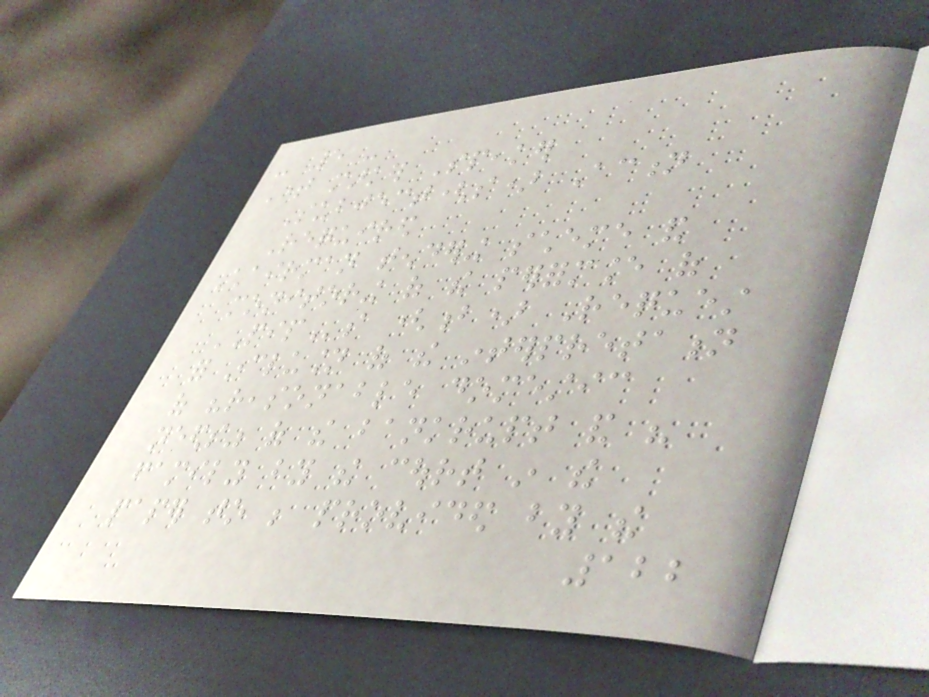- 5 -
Time marker Speaker
Subject(s) Action
Required
Chairman tendering scheme and
monitoring of the performance of
PIPs (b) Request
for inclusion of the interpretation
of "reasonable domestic
needs" of the bankrupt and his
family by the court in the
paper to be provided by the
122
